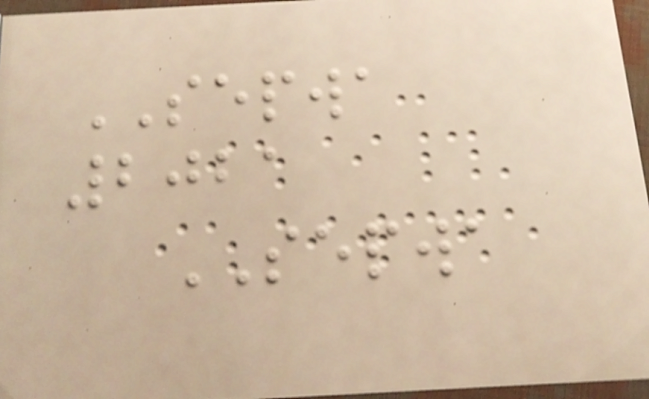SEPWA
2021
SEPWA
